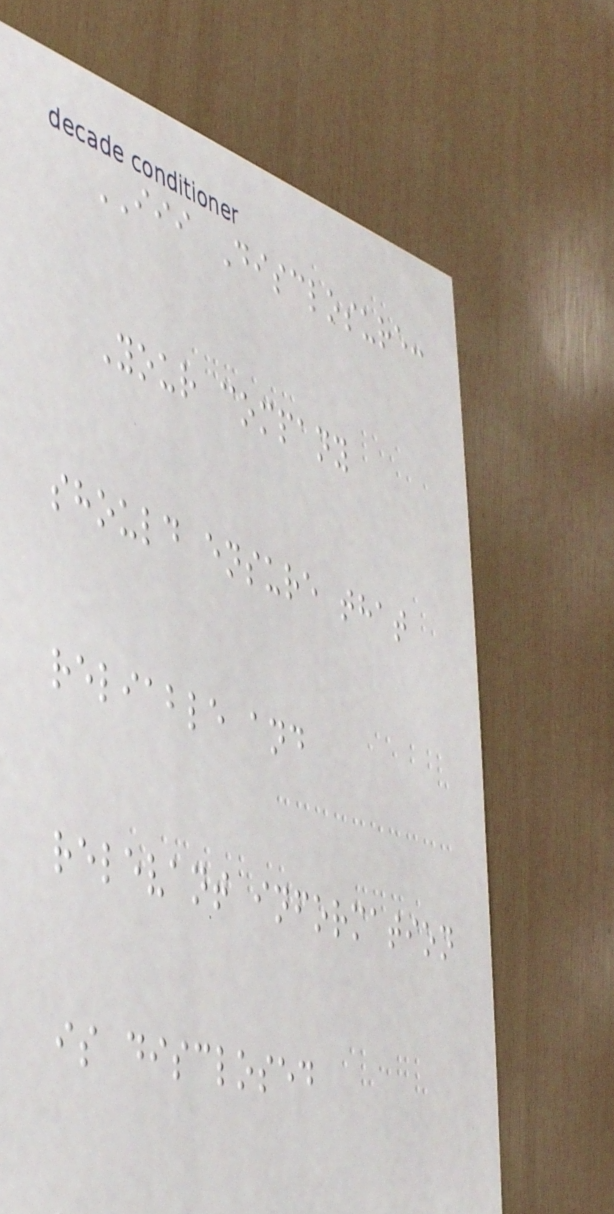III Disclosure:
Your company
should ensure that
reliable and
relevant information
is disclosed
